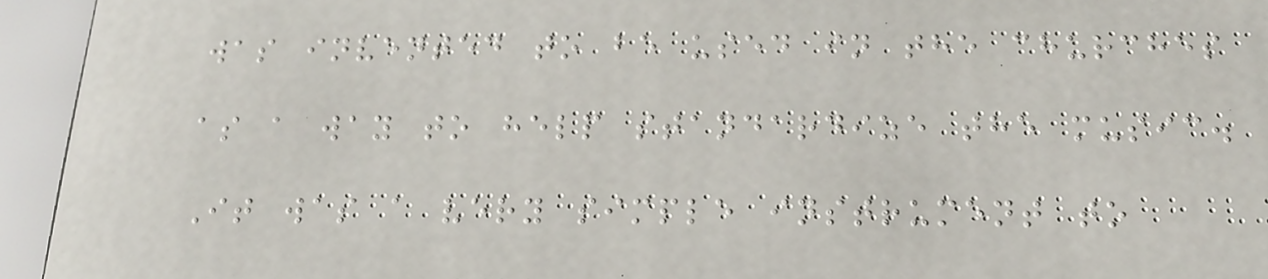was invented to be used in the churches
as a way to help standardize the music.
It was a very simple instrument to
